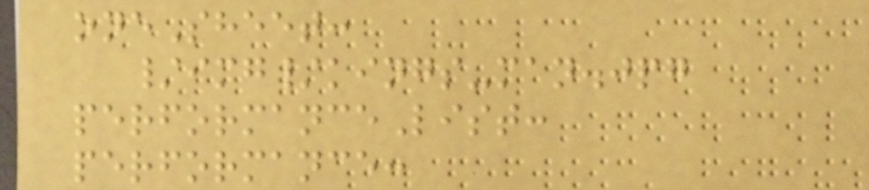oneSheet:
/img/kings-man.jpg
performanceList:
performance:
